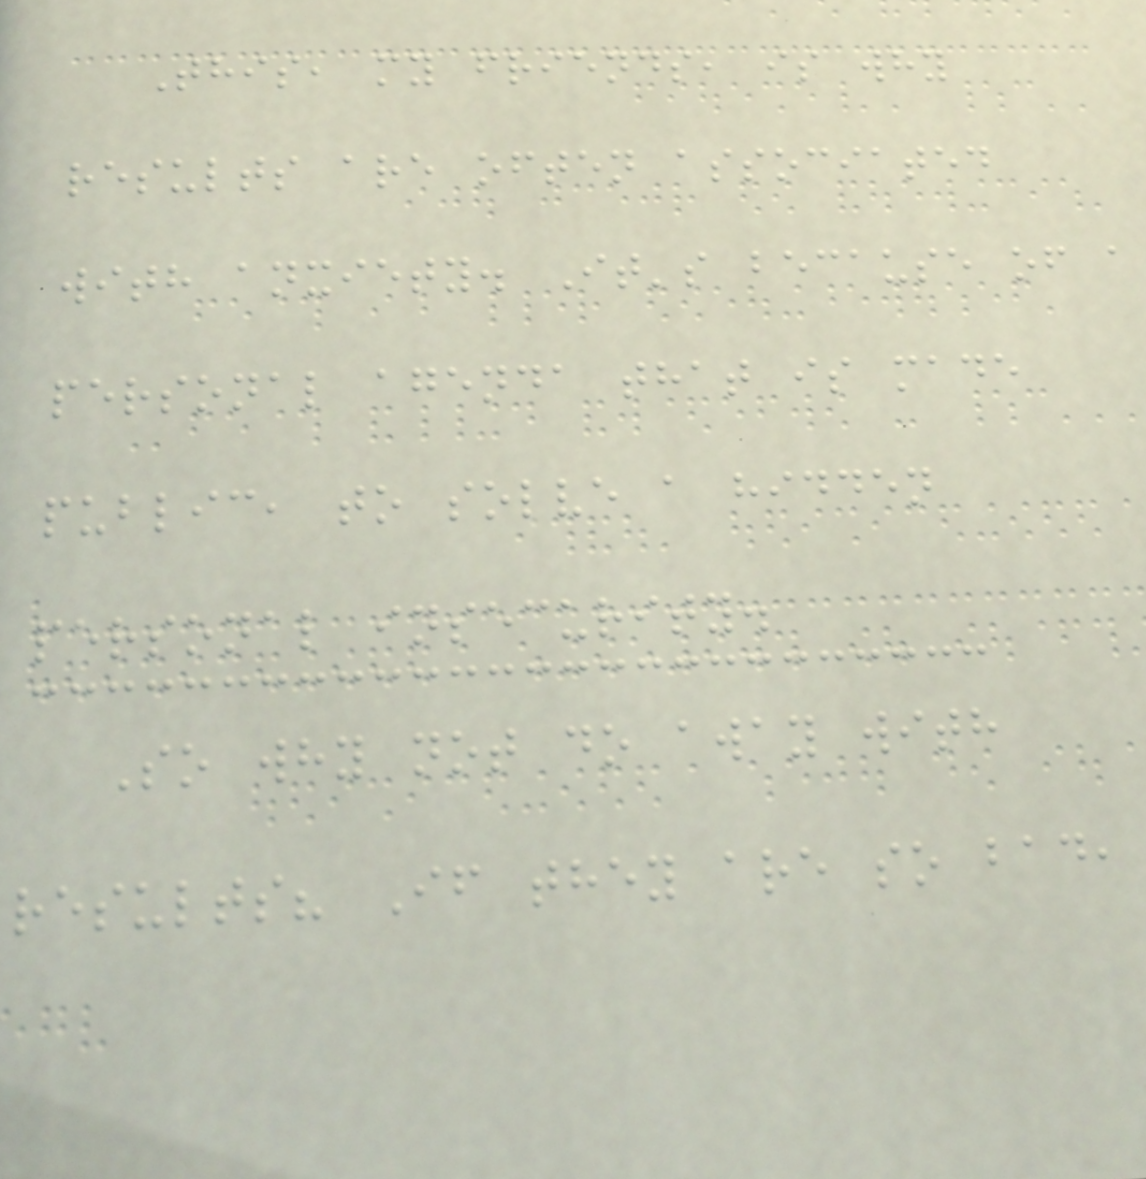This, my friends, is why
results are often associated
with anxiety. It's because of a
personal agenda that is made
public, to solve a hidden
personal insecurity.
So why not do away with
results? If they are so bad,
